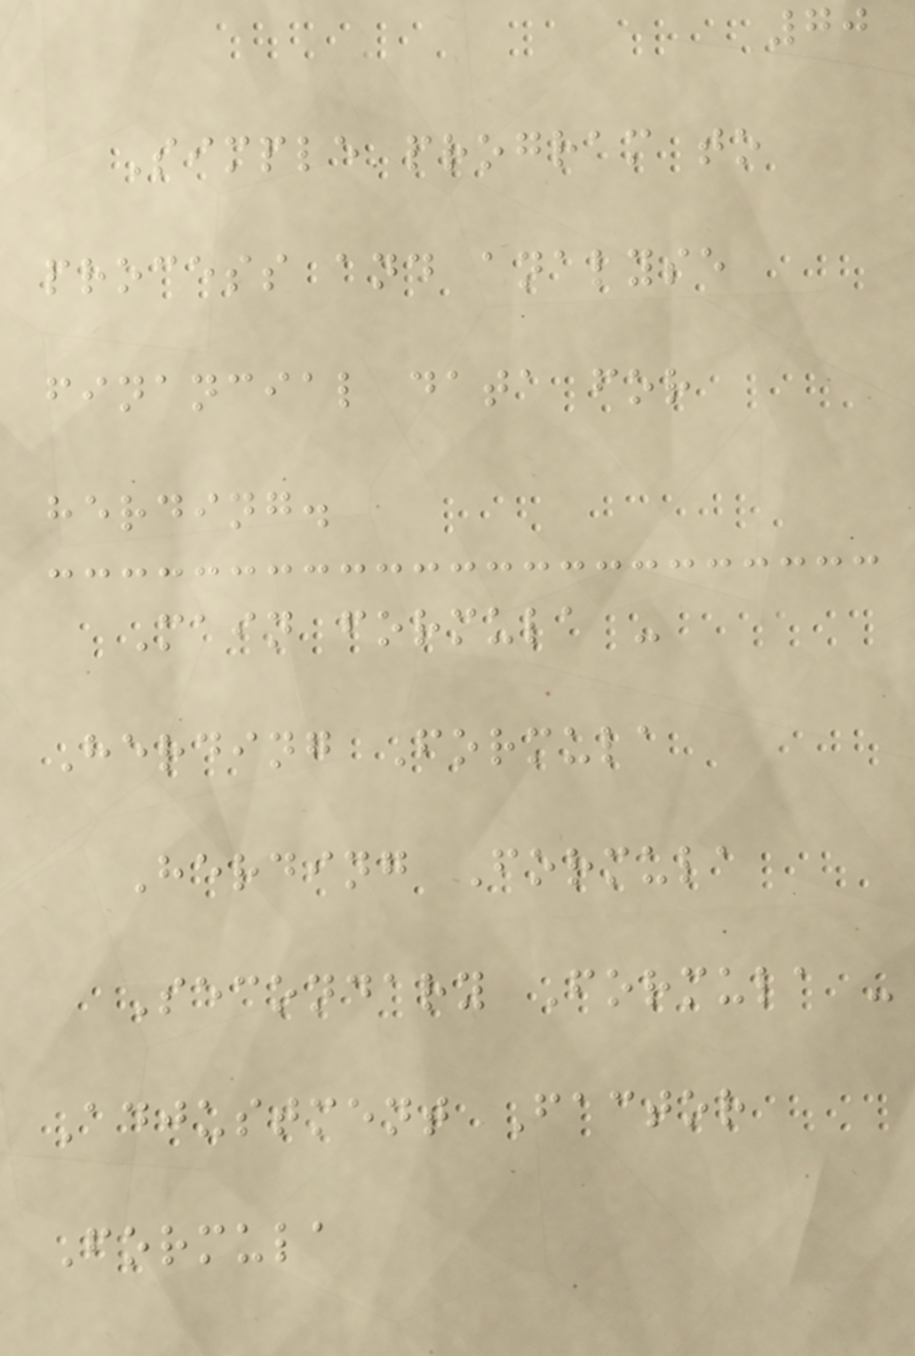70
Simple program to
process and analyse
financial data for
herding.
Main formula -
Herding Formula
Herding Formula
Secondary Formula -
Adjustment Factor
Formula
